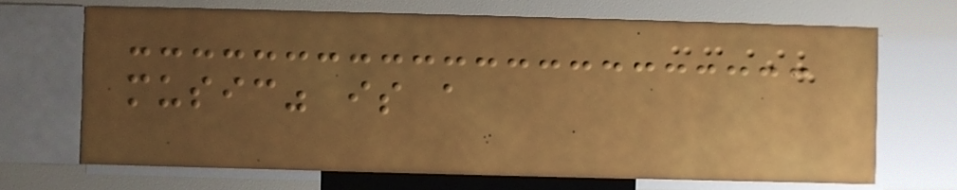music" is a
